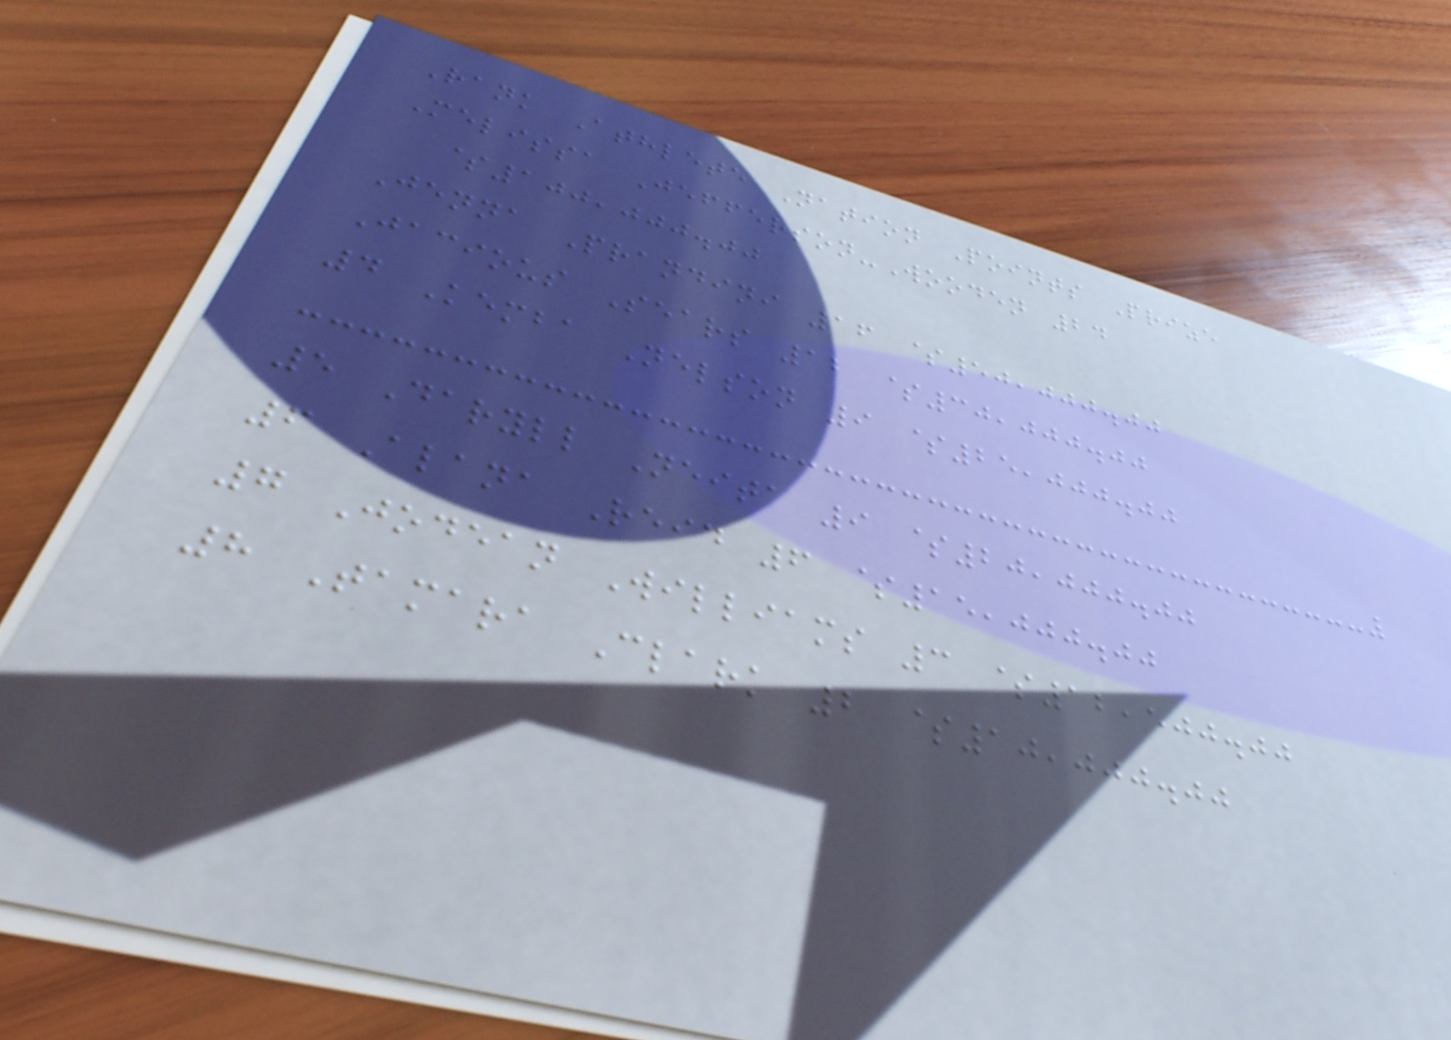Rank Athlete Nation Points Prize
Melissa Jefferson-Wooden 24
$100,000.00
Jenna Prandini 16 $50,000.00
Jacious Sears 12 $30,000.00
4 Kemba Nelson 9 $25,000.00
5 Daryll Neita 9 $20,000.00
6 Alana Reid 6 $15,000.00
7 Jodean Williams 3 $12,500.00
8 Tamara Clark 2 $10,000.00
